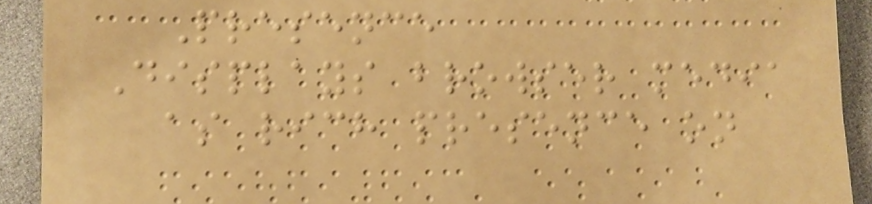Presence
Displays browser media
as rich presence on
